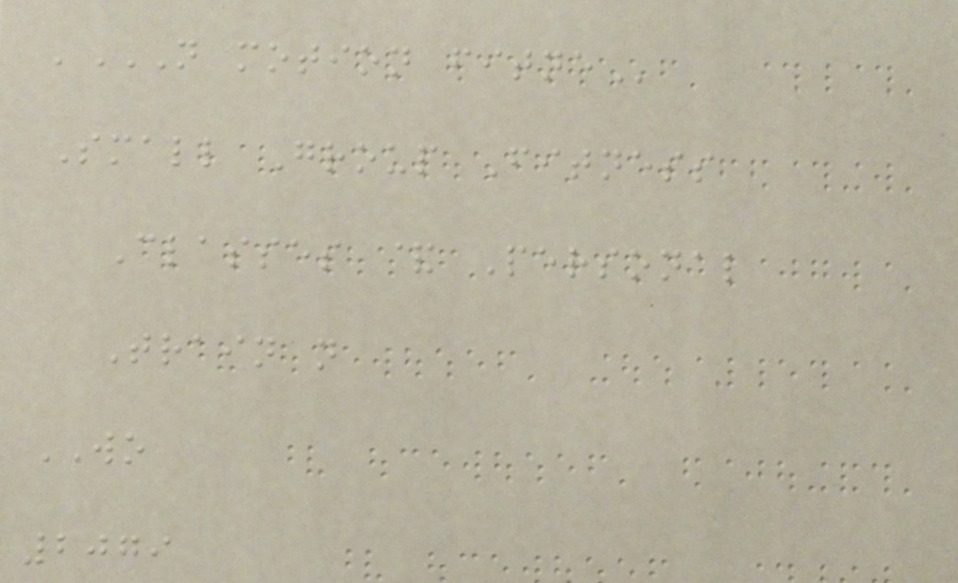'N MOTION FITNE
Small Group Fitness
Classes & Personal
Train n
WO
2079
